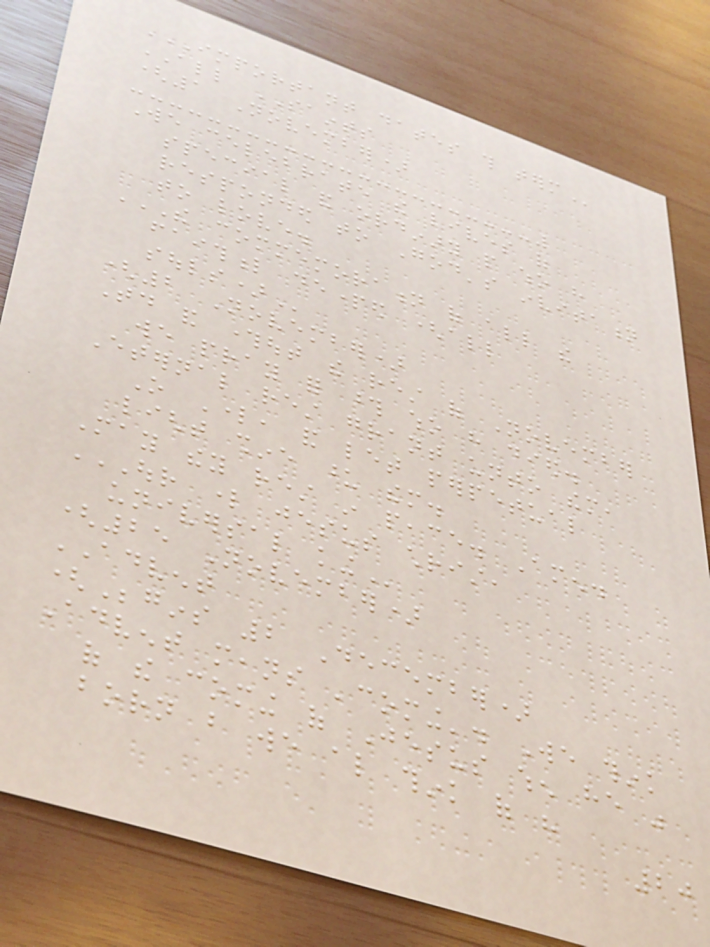IMPORTANT DATES THIS TERM
ALL SAINTS
(1 November)
We celebrate the lives of
special and ordinary people who have
responded to God's invitation
to love.
THE COMMEMORATION OF ALL THE
FAITHFUL DEPARTED (ALL
SOULS)
(2 November)
Today and throughout the rest of November
we pray for those who have died.
Eternal rest grant unto them,
O Lord, and let perpetual
light shine upon them.
May they rest in peace. Amen.
OUR LORD JESUS CHRIST,
UNIVERSAL KING
(25 November)
ADVENT
(Begins 2 December)
Advent means 'coming'. We think
of the coming of Jesus when he was
born but we also think of his
20
